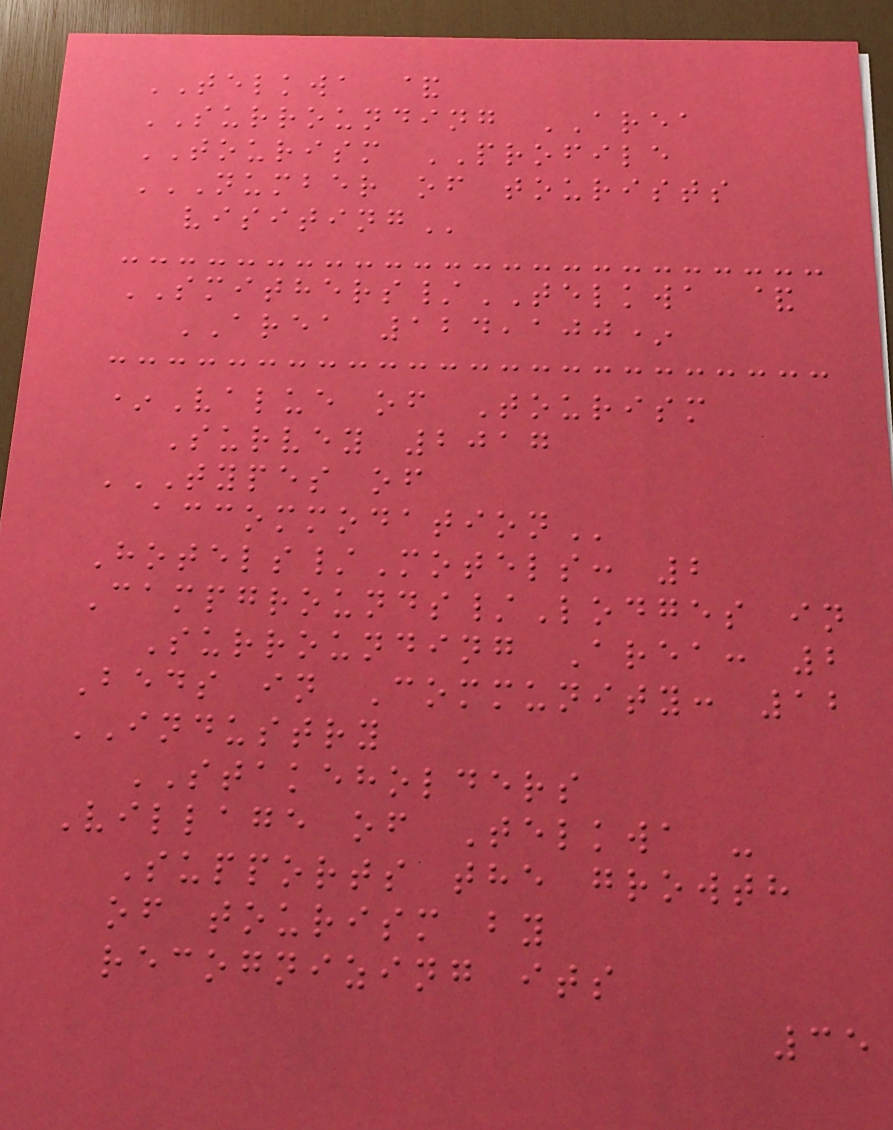TELKWA &
SURROUNDING AREA
TOURISM PROFILE
NUMBER OF TOURISTS
VISITING
SMITHERS/TELKWA &
AREA 124,100*
*Value of Tourism
Survey 2017
TYPES OF
ACCOMMODATION
Hotels/Motels: 2
Campgrounds/Lodges in
Surrounding Area: 2
Beds in Community: 12
INDUSTRY
STAKEHOLDERS
Village of Telkwa -
Supports the growth
of tourism by
recognizing its
35
